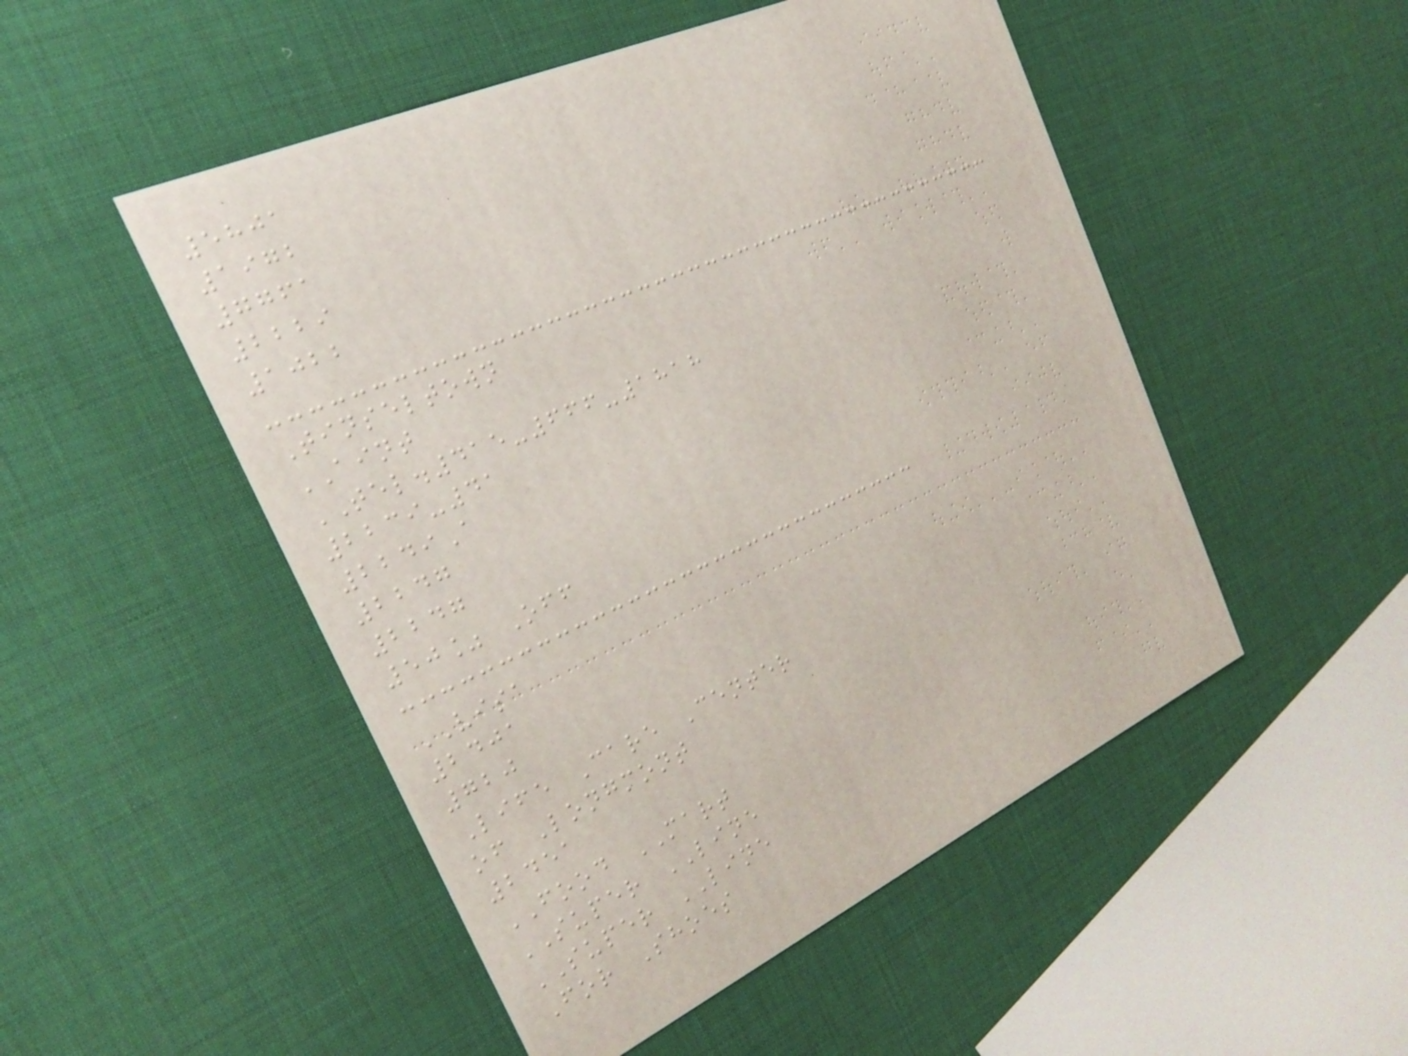5801
1972
7761
2229
1022
Tinseltown
AINT
TEL.415-666-1818
2239-41
2249A
2247
2247
50% Off
VISA
2401
720
Life Care Center
of Longmont
2451
FOOD MART
SUPER LINE
SUPER LINE
For Shoes
